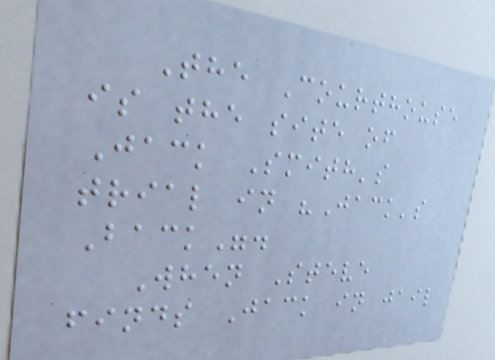The Courthouse
is the site of
Jack Smith's
trial in "Jack's
Back".
When Steve
finds Jack in jail
